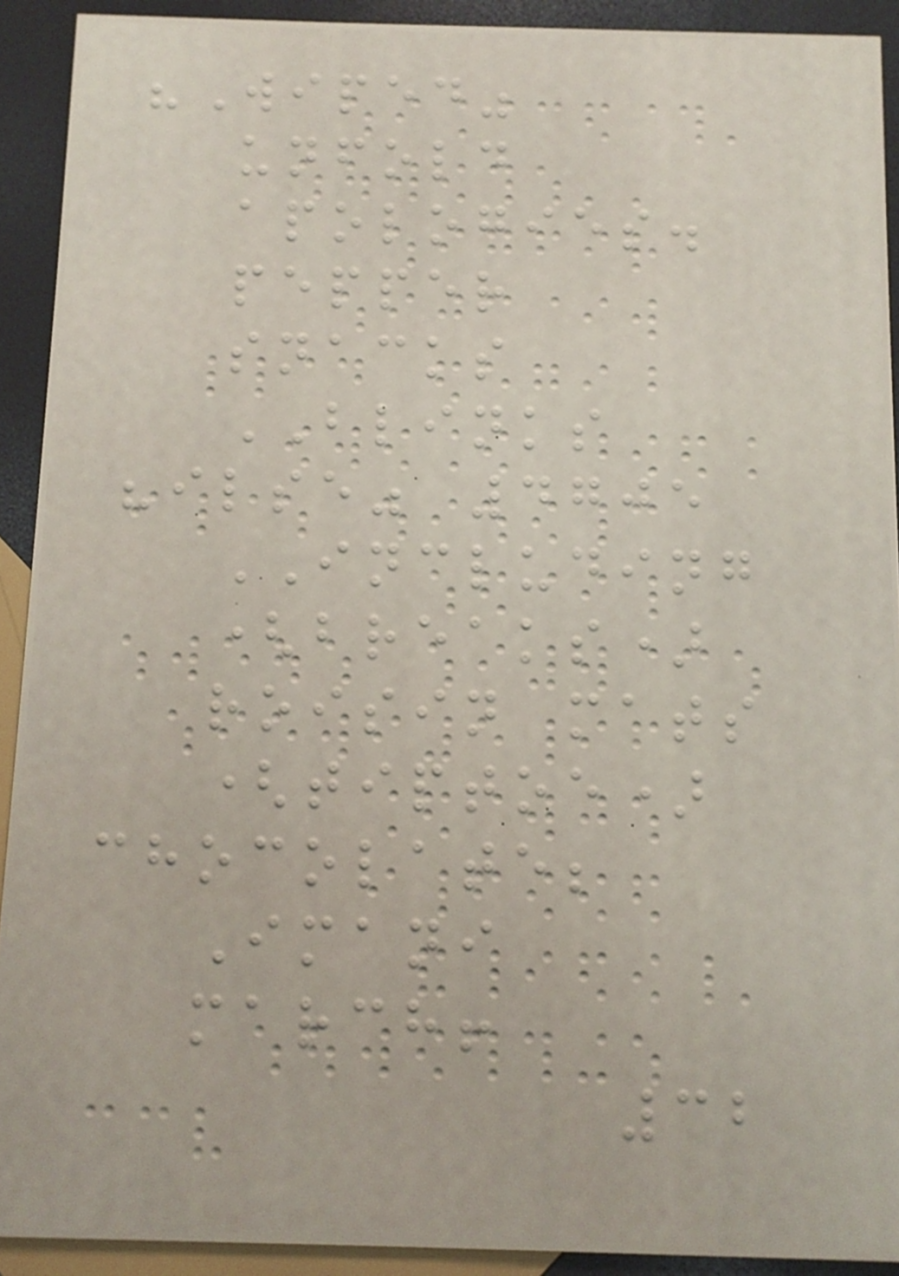"Wiped"
unfold
apologies.
pepper
snacks
BLINKS
"ilse" 4705
INCLUDING
(breaks)
roisin mats
(tiptoe)
chocolate;
Imani
march!
32
